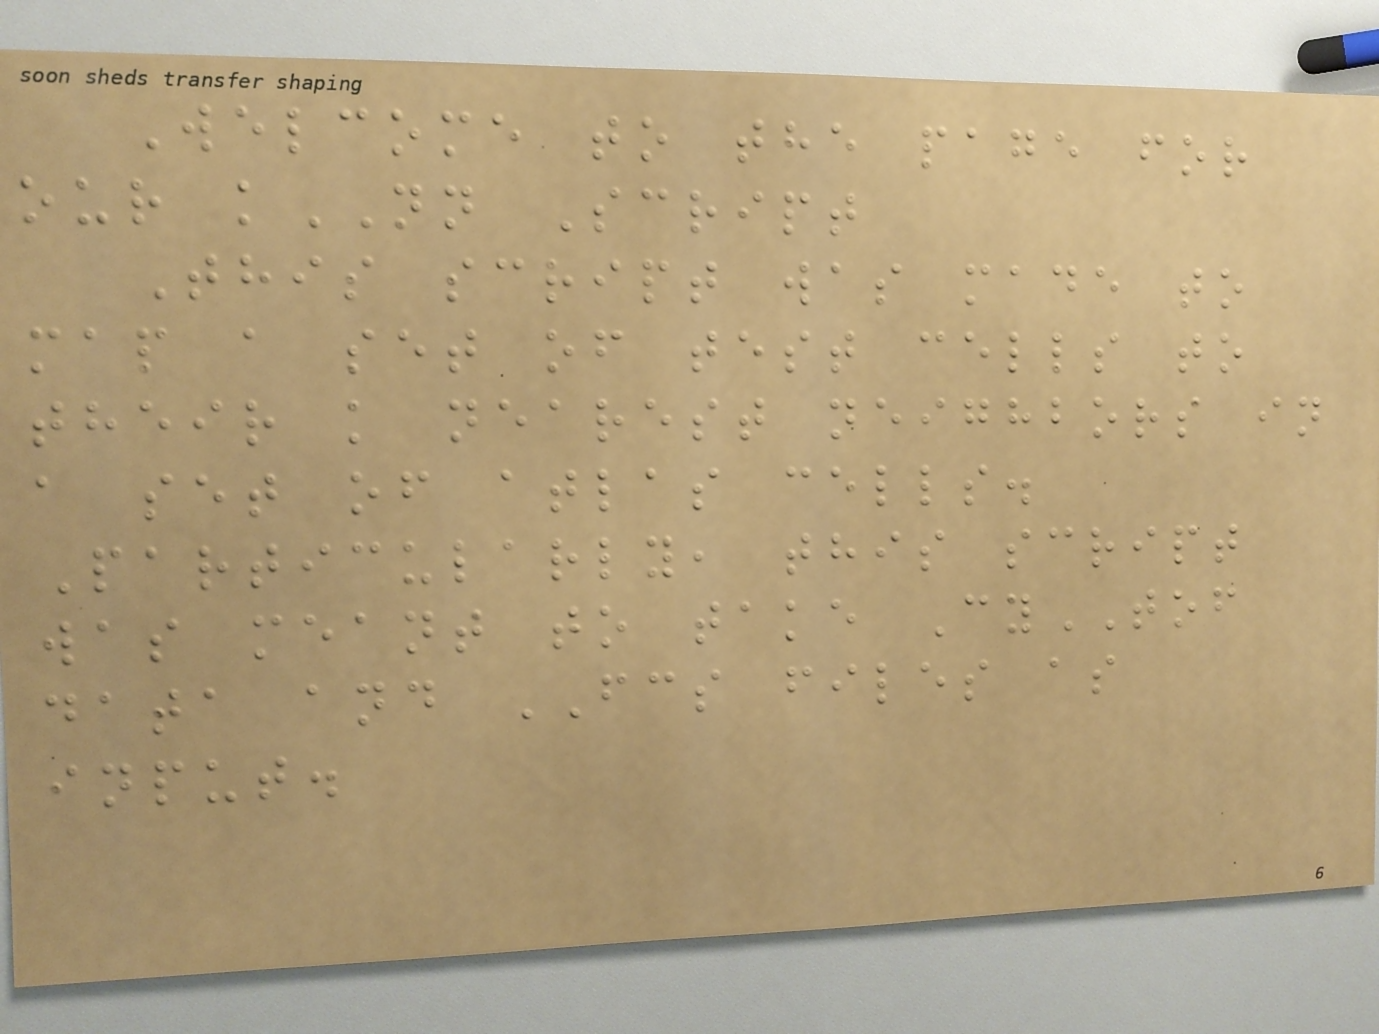Welcome to the page for
our kNN Script
This script was made to
map a set of test cells to
their k nearest neighbors in
a set of atlas cells.
Particularly, this script
was meant to take CyTOF
data and FCS files as
input.
